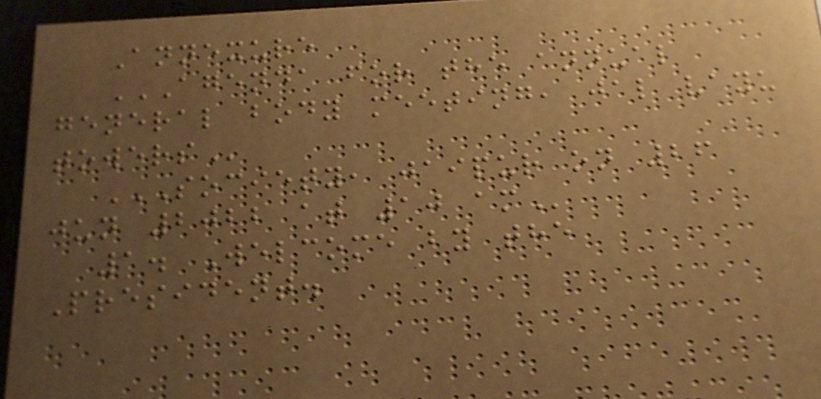Annexure
AGENDA FOR THE ANNUAL
GENERAL BODY MEETING, JAL VAYU
TOWERS
SOCIETY, JAIPUR ON 26
JUN 2022 AT 10 AM
1. Welcome by the
President.
